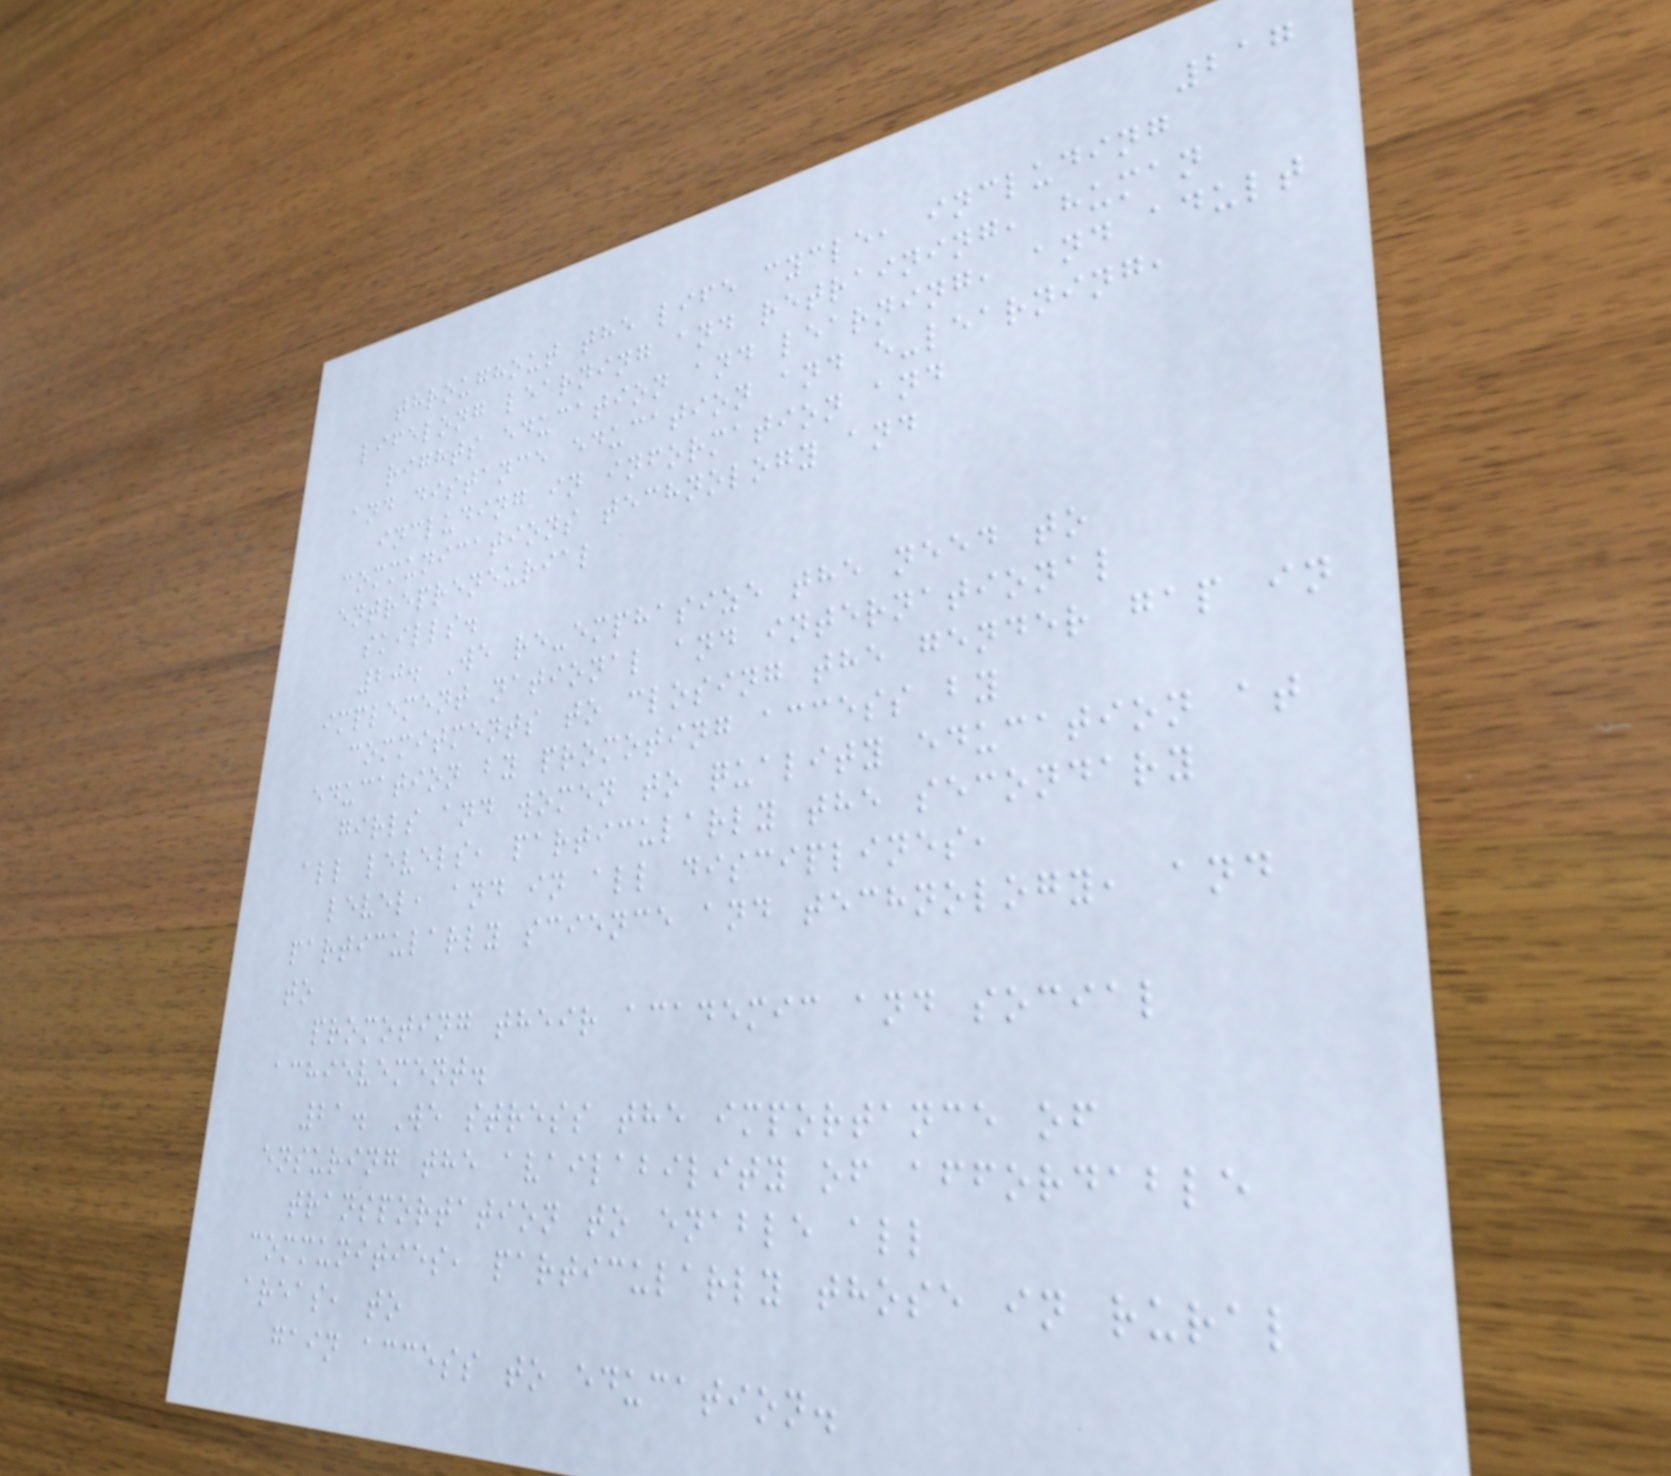217
throughout the life cycle, including
lifelong learning and retraining, human
rights education and learning, and adult
and distance education and e-learning,
including in information and
communications technology and
entrepreneurial
skills.
20. We re-emphasize the need to
implement national and international
commitments to closing the gender gap in
education by promoting access by
girls and women to quality education at
all levels, particularly the secondary
level, and in all disciplines,
particularly science and technology, and
to
promoting their academic and social
achievement.
21. We stress the importance of
ensuring the availability of affordable
transportation to enable all
communities, particularly those in rural
areas, to
gain access to education.
